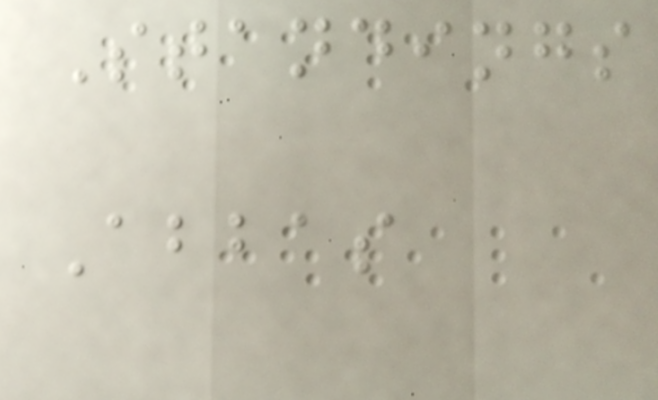Standings
Abbas
